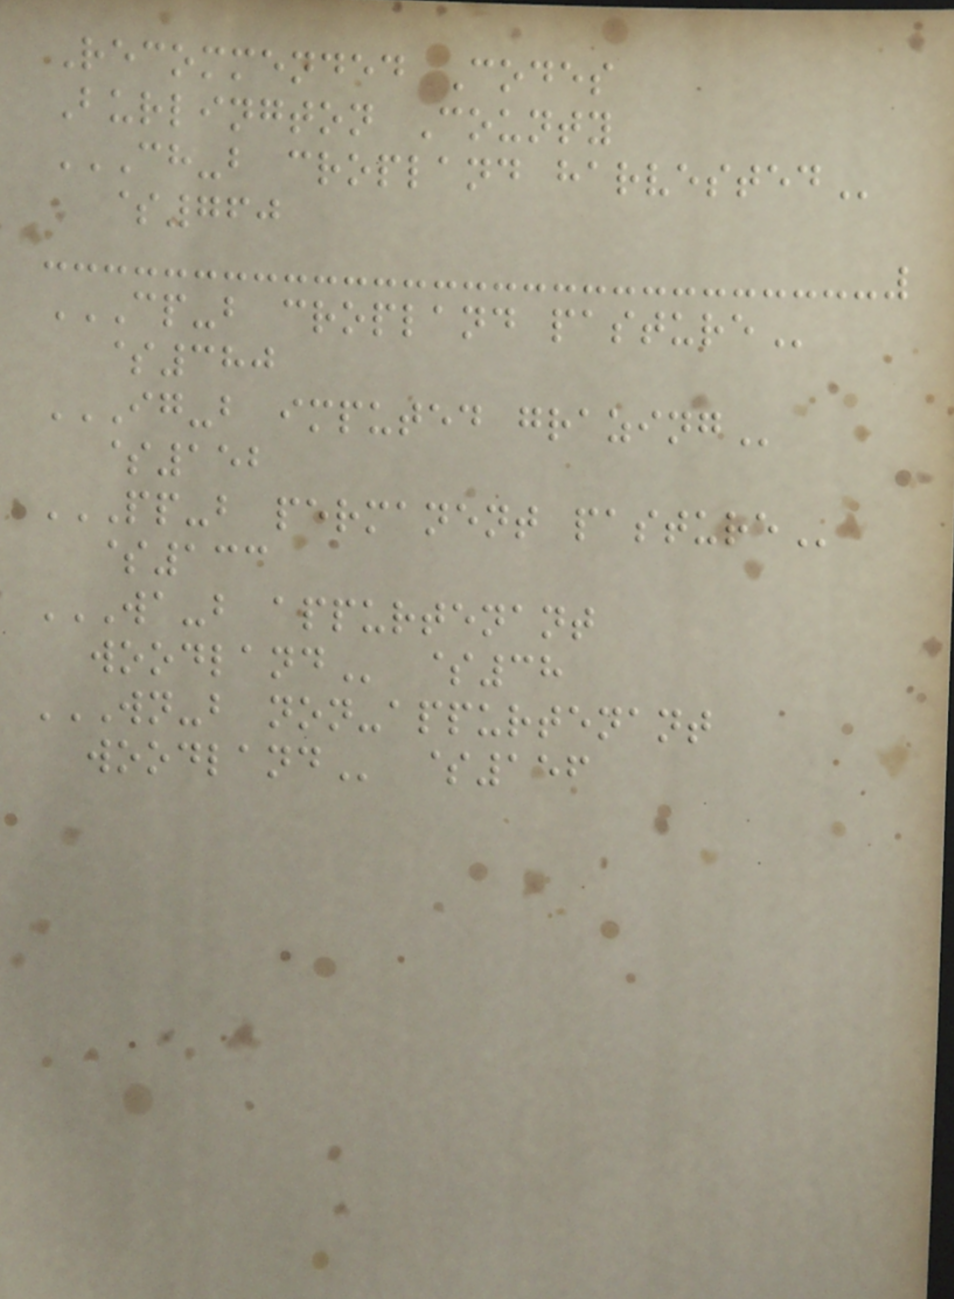Recommended Codes
Burlington County
CH-B CROPLAND HARVESTED
$760
CP-B CROPLAND PASTURE
$380
IG-B IMPUTED GRAZING
$152
PP-B PERMANENT PASTURE
$133
WA-B APPURTENANT
WOODLAND $38
WN-B NON-APPURTENANT
WOODLAND $156
